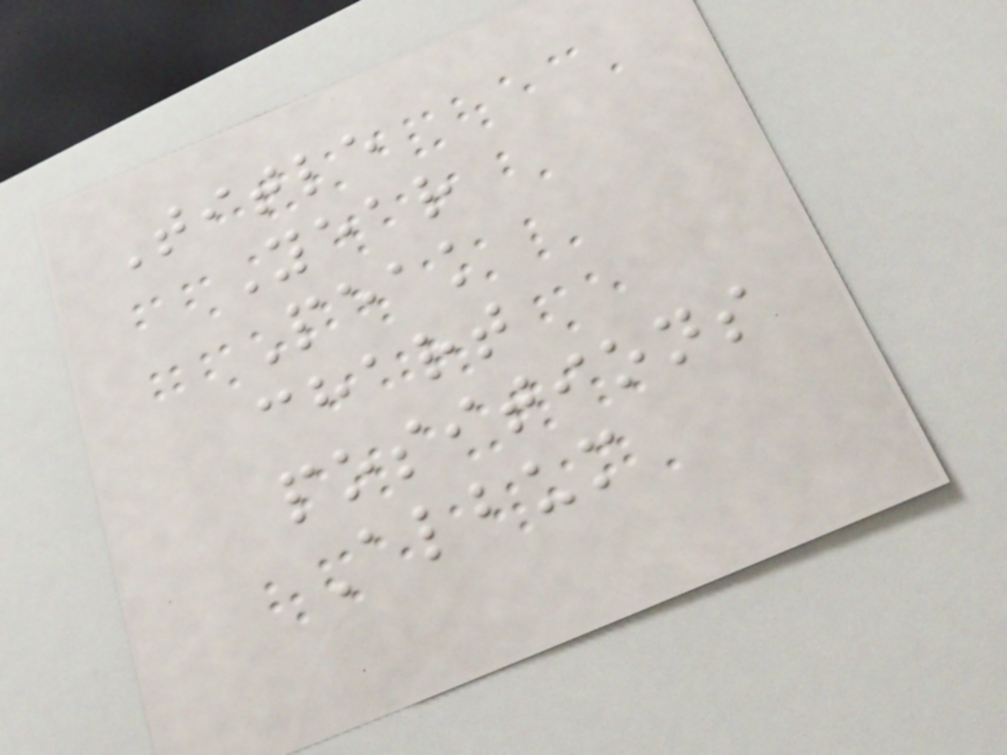Title
Year
Peak
chart
positions
Album
